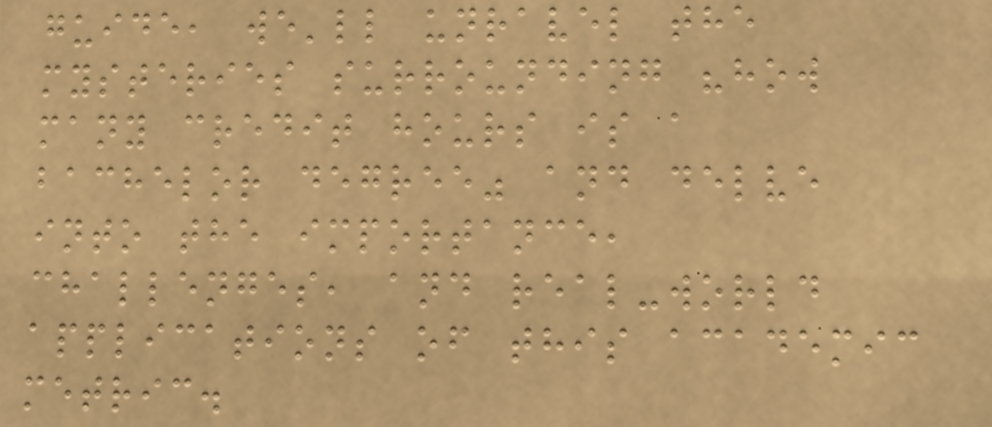guide, we'll unravel the
mysteries surrounding "how
many credit hours is a
bachelor degree" and delve
into the importance,
challenges, and real-world
applications of this academic
metric.
